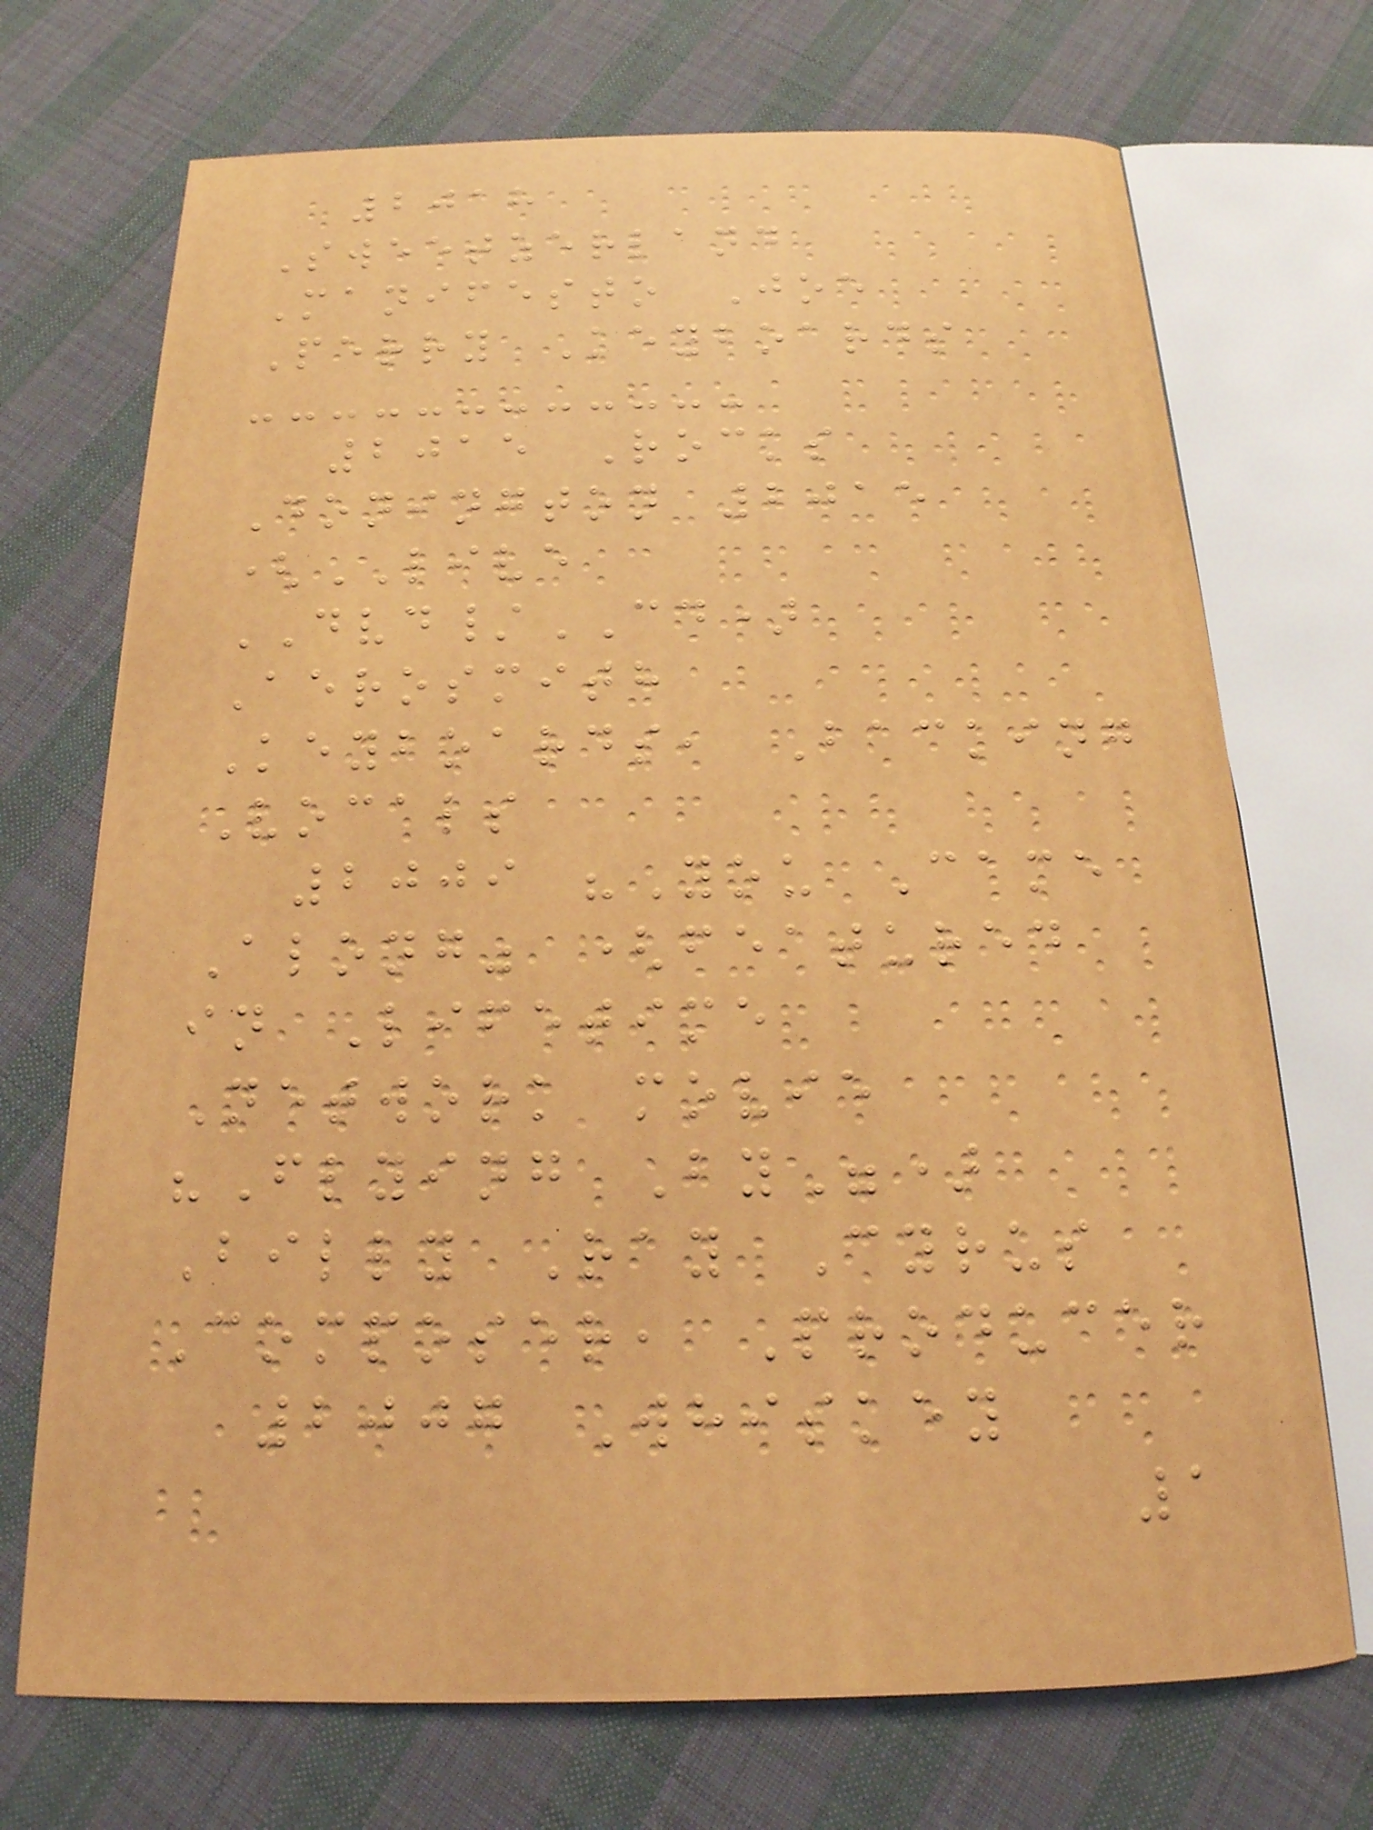2018
Sweetzerland
Manifesto Joe
Perry Keyboards
2015 Rocks
Donington 2015
(LIVE
DVD/CD)
Aerosmith
Keyboards, Backing
Vocals
2009 "You Came
Along" (featured
in Lifetime
Network movie
"Flying By")
Billy Ray Cyrus
Composer, Producer
2007 Whiskey
1
